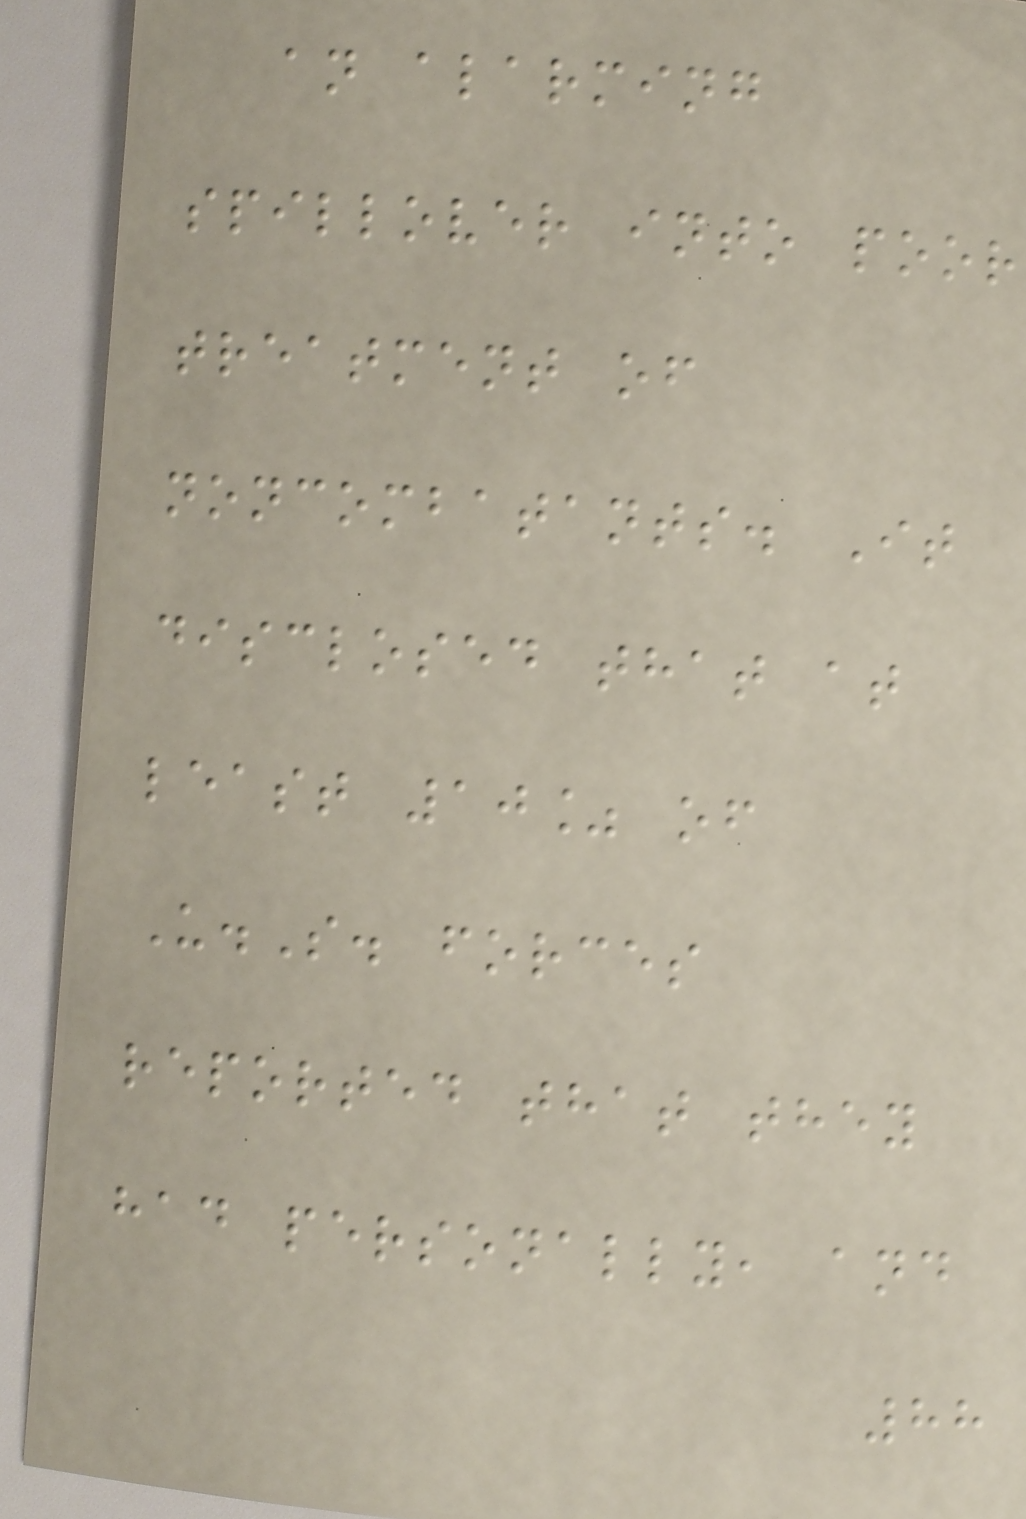an alarming
spillover into poor
treatment of
noncombatants. It
disclosed that at
least 10% of
U.S. forces
reported that they
had personally, and
88
